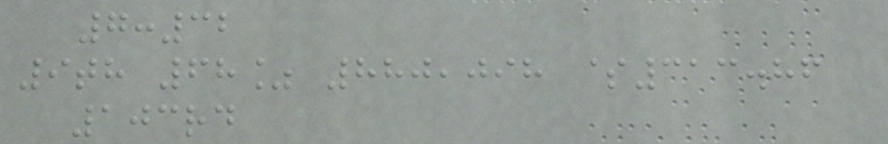7:32
9th 68% 880,098 $313.86
103rd
